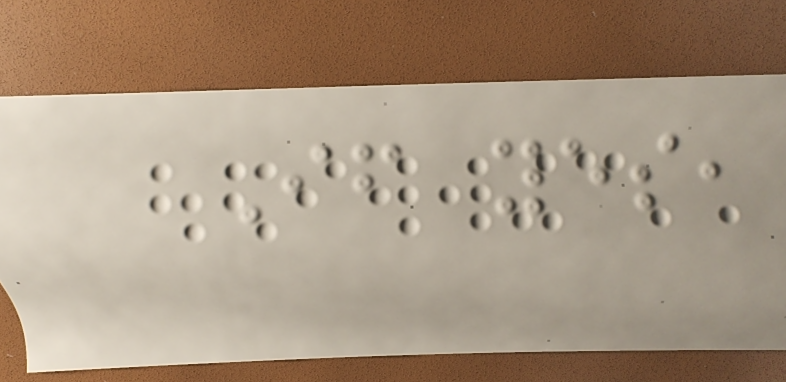If yes,
